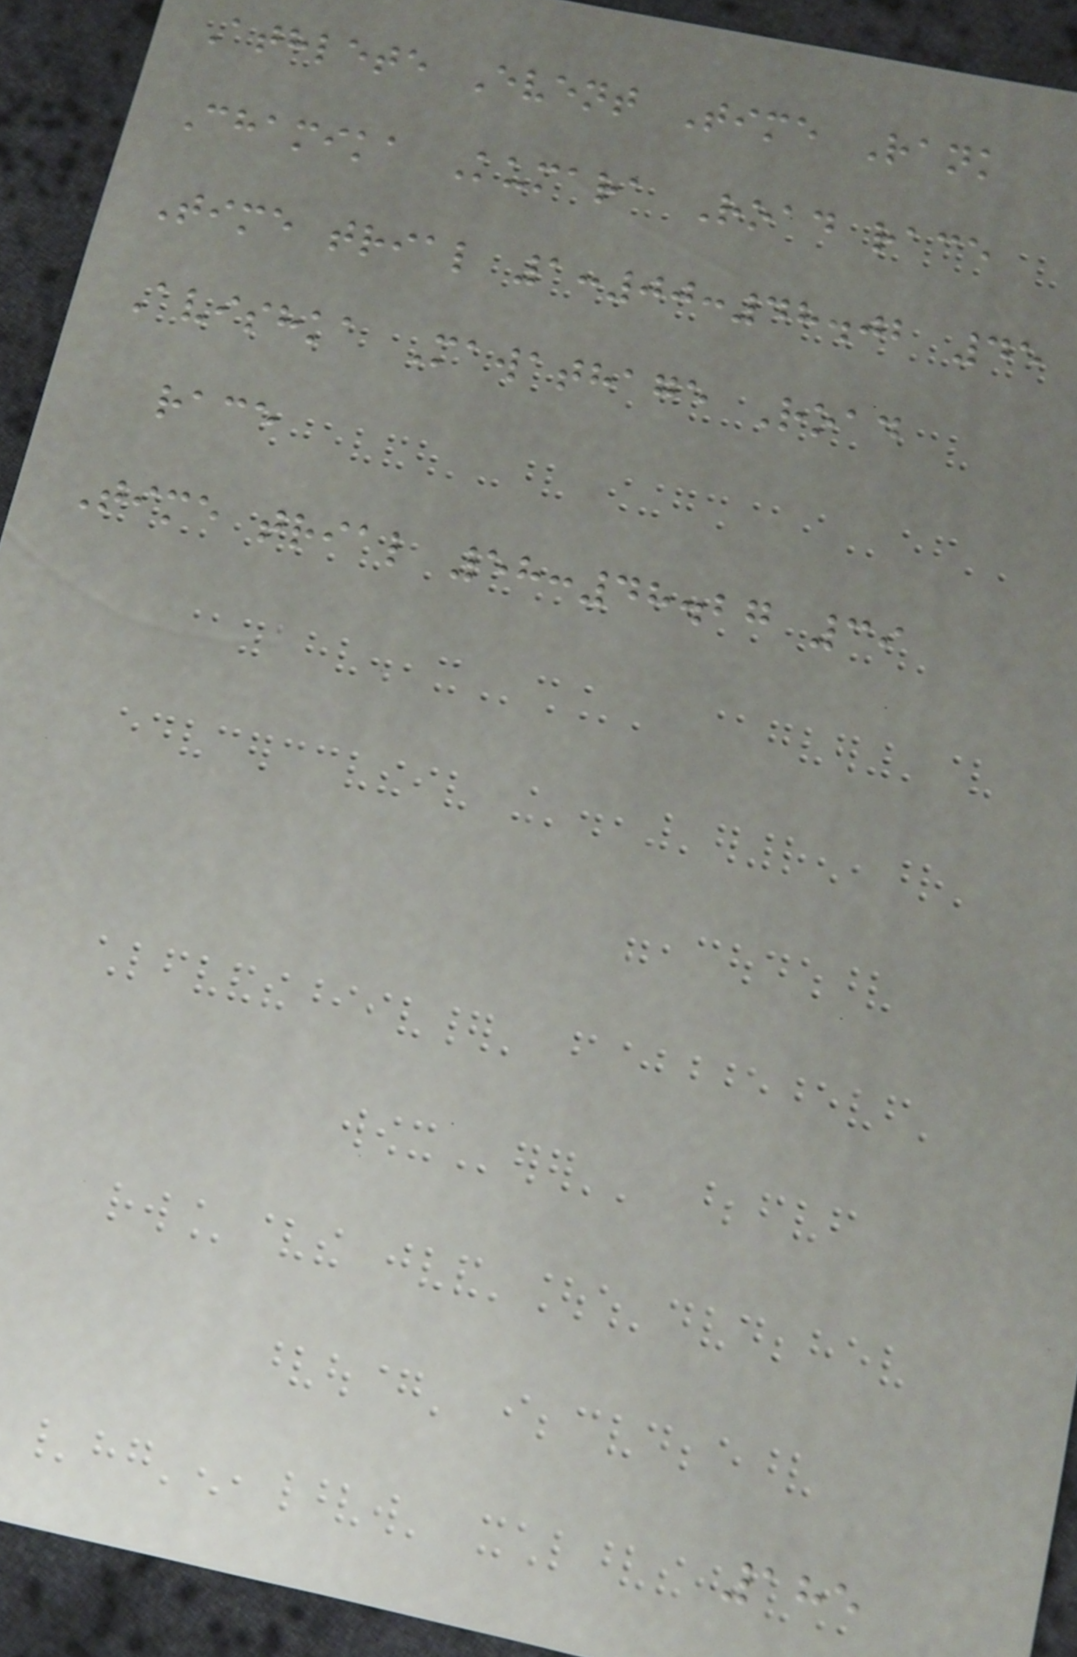Athlete Event Time Rank
Chamika Kumara Road race
Time trial 1:00:48.02 45
Avishka Mawathage Road
race
Time trial 58:48.27 39
185
